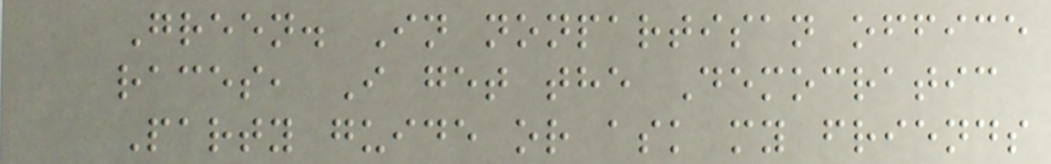Green. In nonpartisan office
races, I get the Democratic
Party guide or ask my friends
